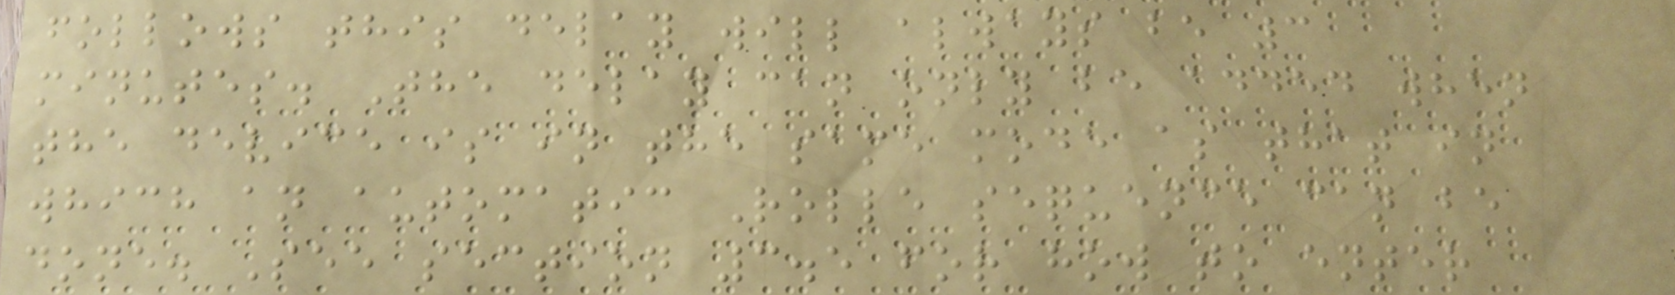follows this delay will always be 3
minutes. The delay can only be added when
the device is in the same mode as that in
which an automatic Rolle sequence can be
done. See section 3.5 for how to enter
